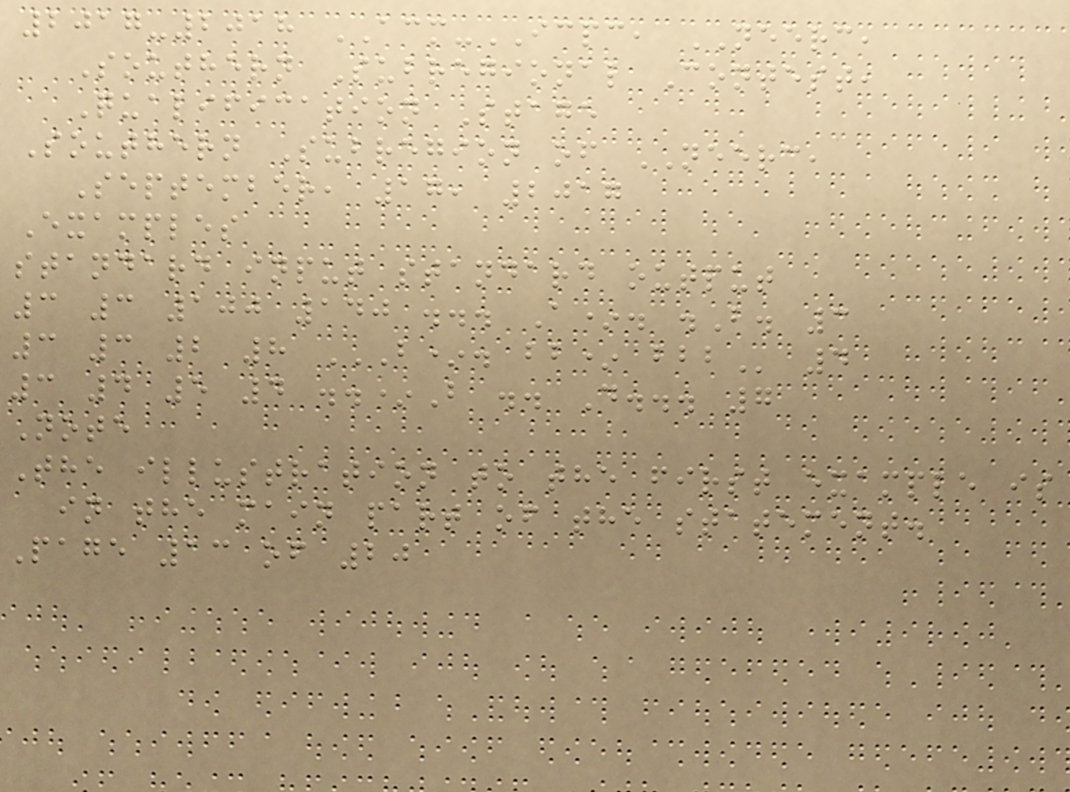2017-2018 ACM-ICPC, NEERC,
Southern Subregional Contest,
Qualification Stage
Southern Subregion of NEERC,
September, 17, 2017
Examples
standard input standard output
3 3 100 140 ... A*. .B. 3
3 3 2 8 B*. BB* BBB 4
3 4 5 4 ..*B .. D... 7
Note
The illustration to the first example is
in the main part of the statement.
Page 13 of 20
